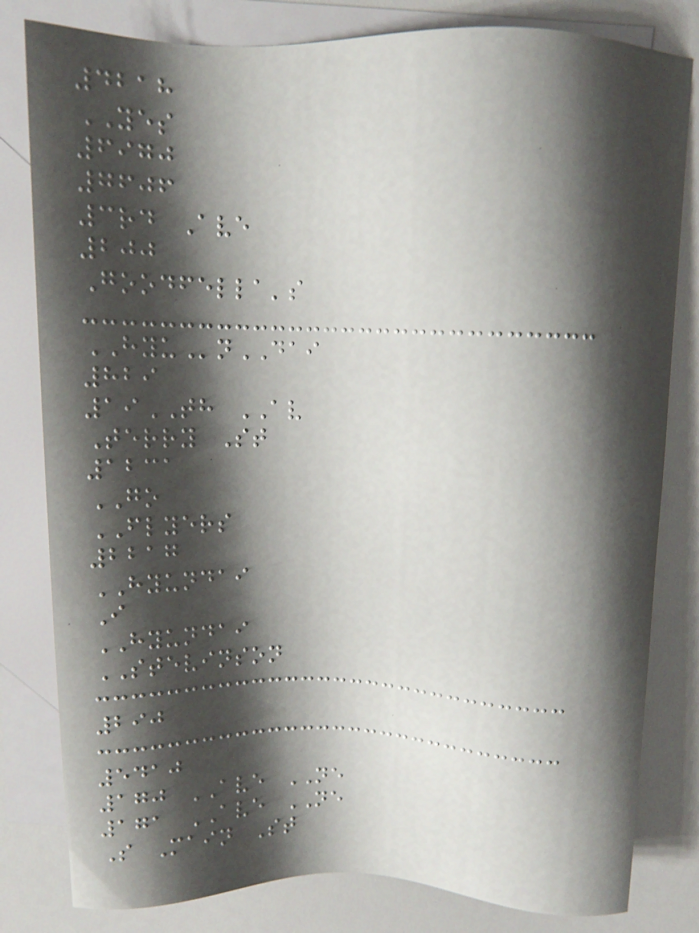4218
YES
6970
7606
3rd Ave
200
Goodfella's
HYUnDAI
829
19TH AV
Terry St
1231
GO
FLYERS
2217
HYUNDAI
I
HYUNDAI
STEVINSON
290
5410
170 AVE NE
171 AVE NE
S Main St
